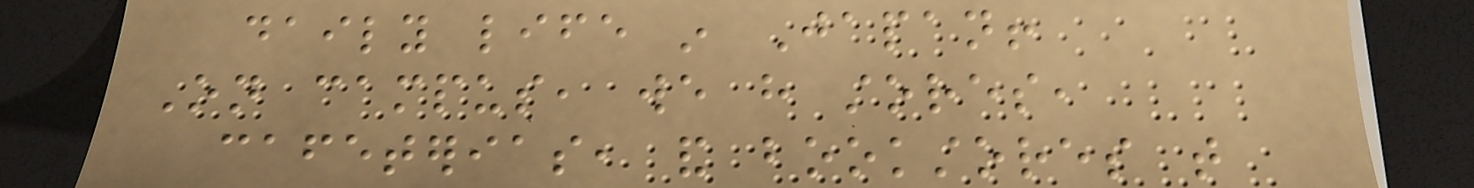daily life in Japan!
On campus, we have stores,
cafeterias, and bookstores that
